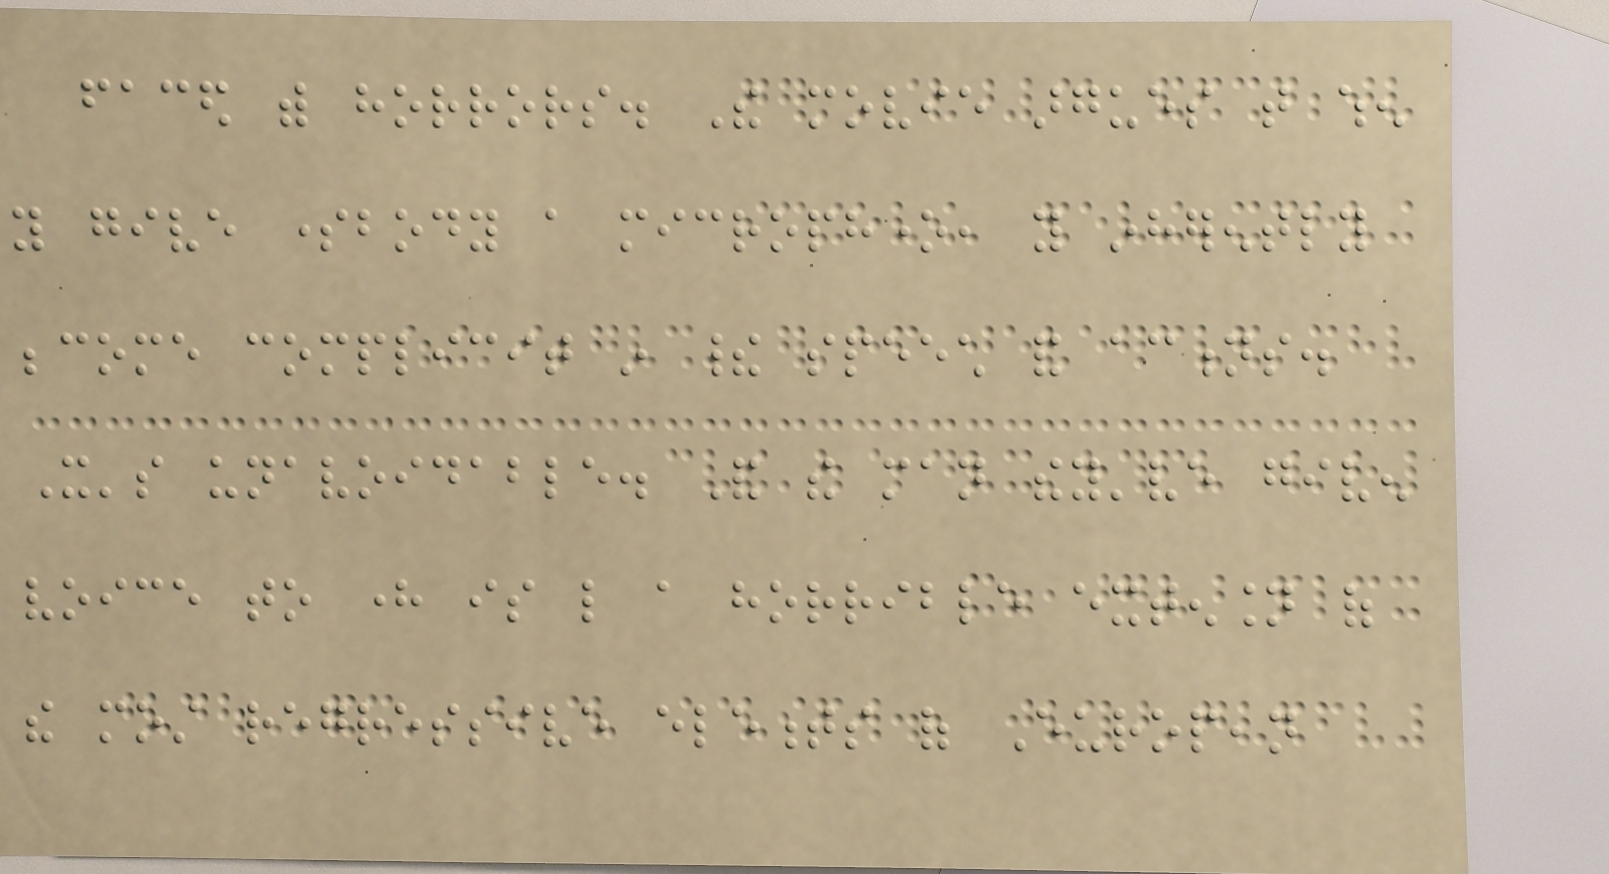faced with horrors. The movie argues that when
you give somebody a microphone, you inherently
become complicit in their speech and actions.
It's unavoidable. And the man they've given
voice to here is like a horrible extension of
the most regressive elements of European
